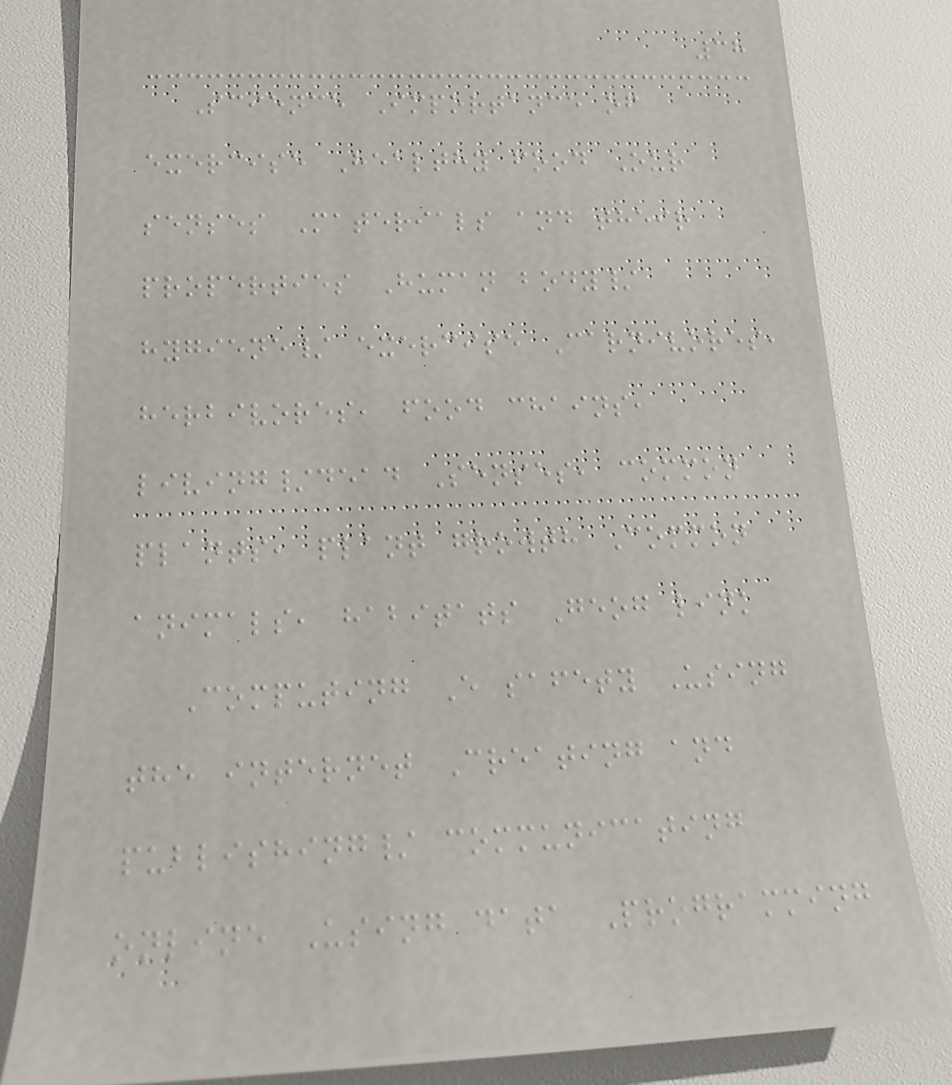38
Science Importance of
exercise Healthy food Our
senses Materials and their
properties Human body/
hygiene/ exercise Carnivores,
herbivores, food chains,
living/dead Senses, common
plants, plant growth Common
animals, habitats Geog link
Computing E safety Using
the internet Creating and
publishing/ communicating
online Using data Programming
